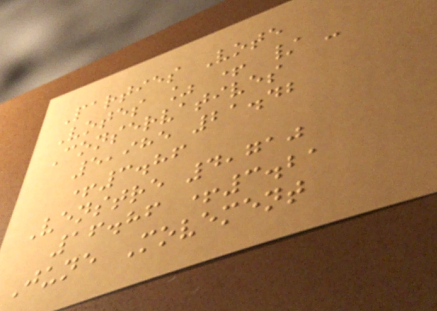Parties Vote
Votes % + / -
Conservatives
5,985 21.42
+3.86
Venstre 4,710
16.86 +3.21
June Movement
